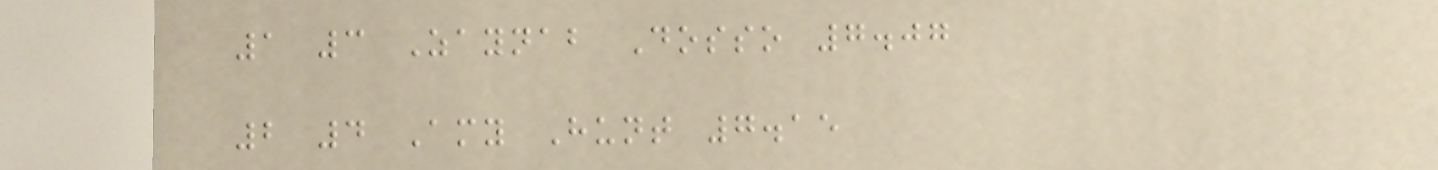1 3 Zaynab Dosso 7.07
2 4 Amy Hunt 7.15
